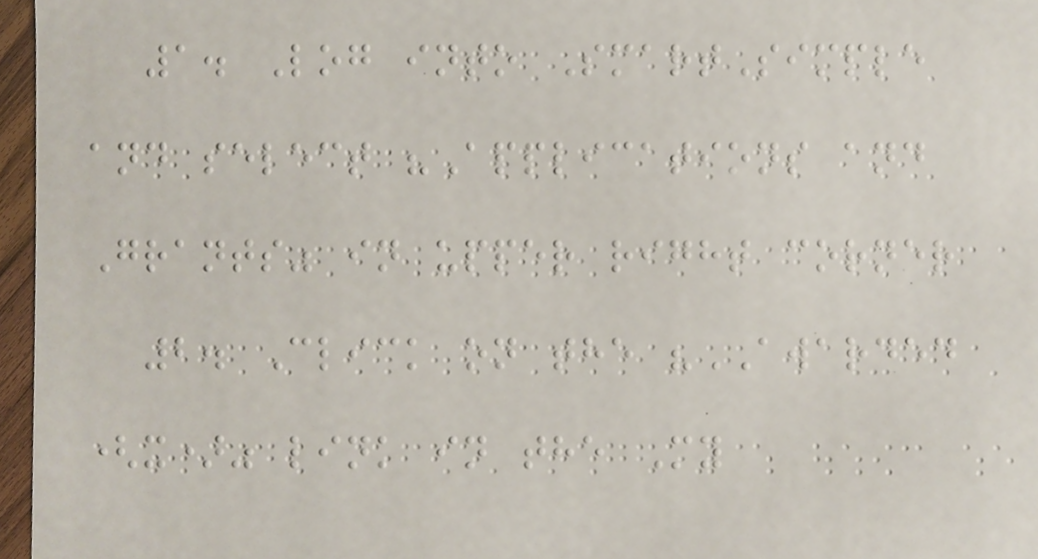1. Log into SmartSimple
and select "Applications and
Grants" in upper right corner
2. Click on the "AWARDED
(x)" link in the My
